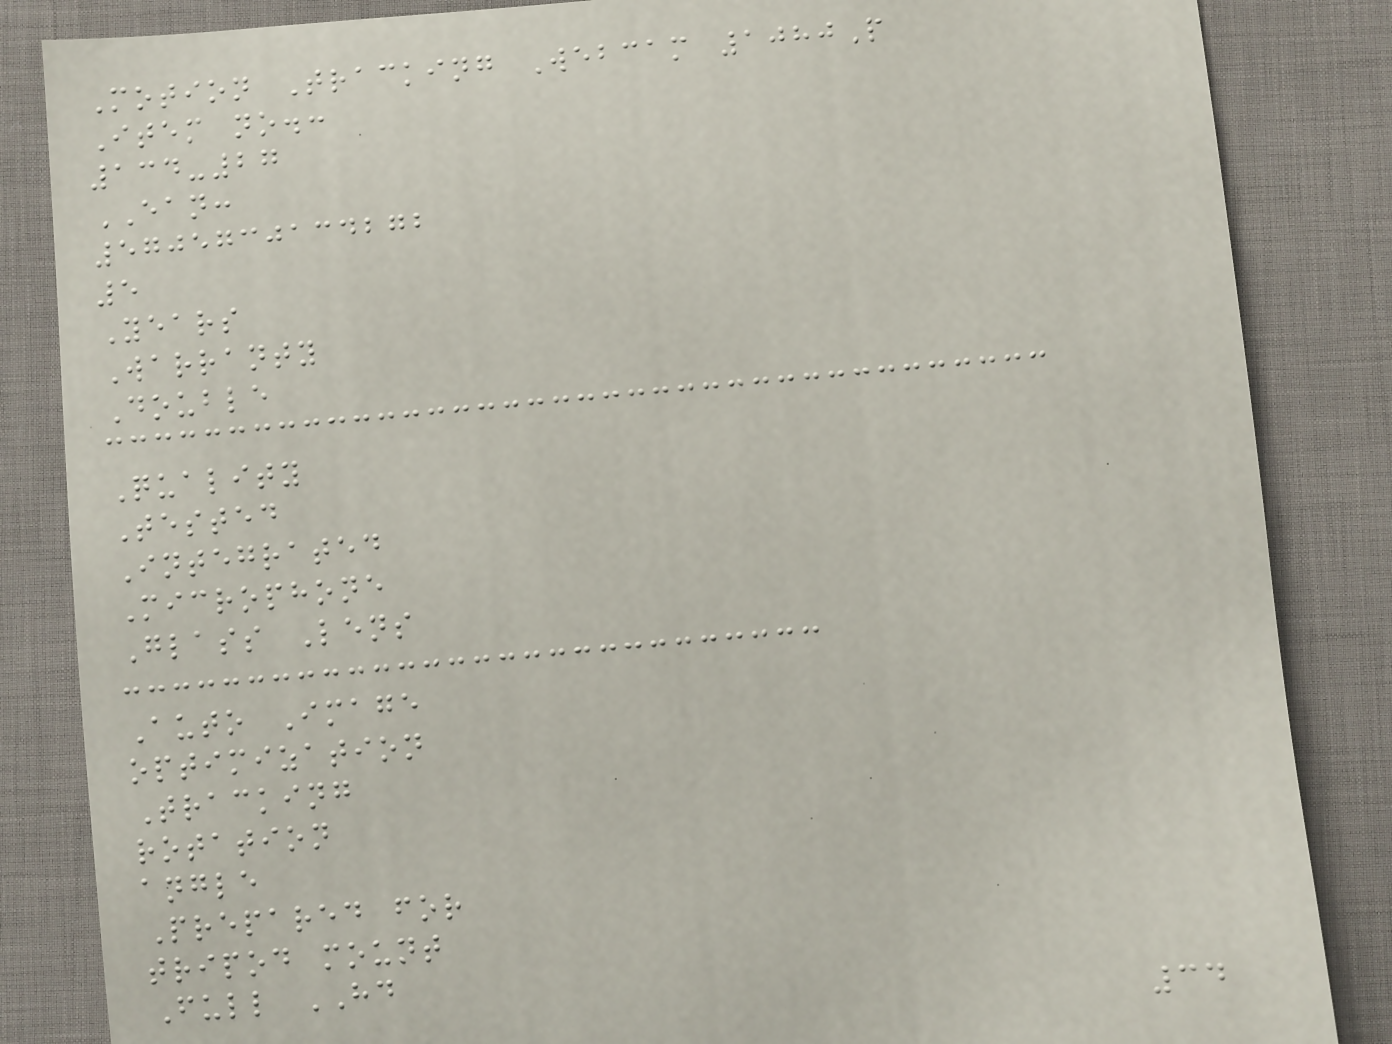Motion Tracking Webcam 1080P
Item no.:
134-27
EAN:
5705730134272
5
Years
Warranty
Double
Quality
Tested
Integrated
Microphone
Glass Lens
Auto Image
optimization
Tracking
rotation
angle
Prepared for
tripod mount
Full HD
34
